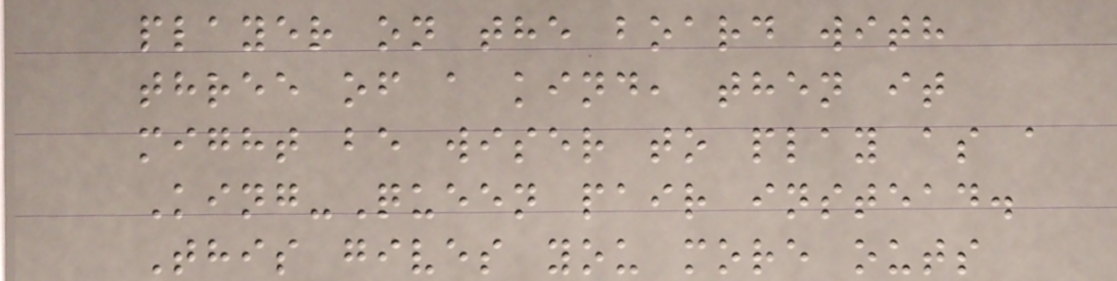player on the board with
three of a kind, then it
might be wiser to play as a
King-Queen pair instead.
This gives you more outs
